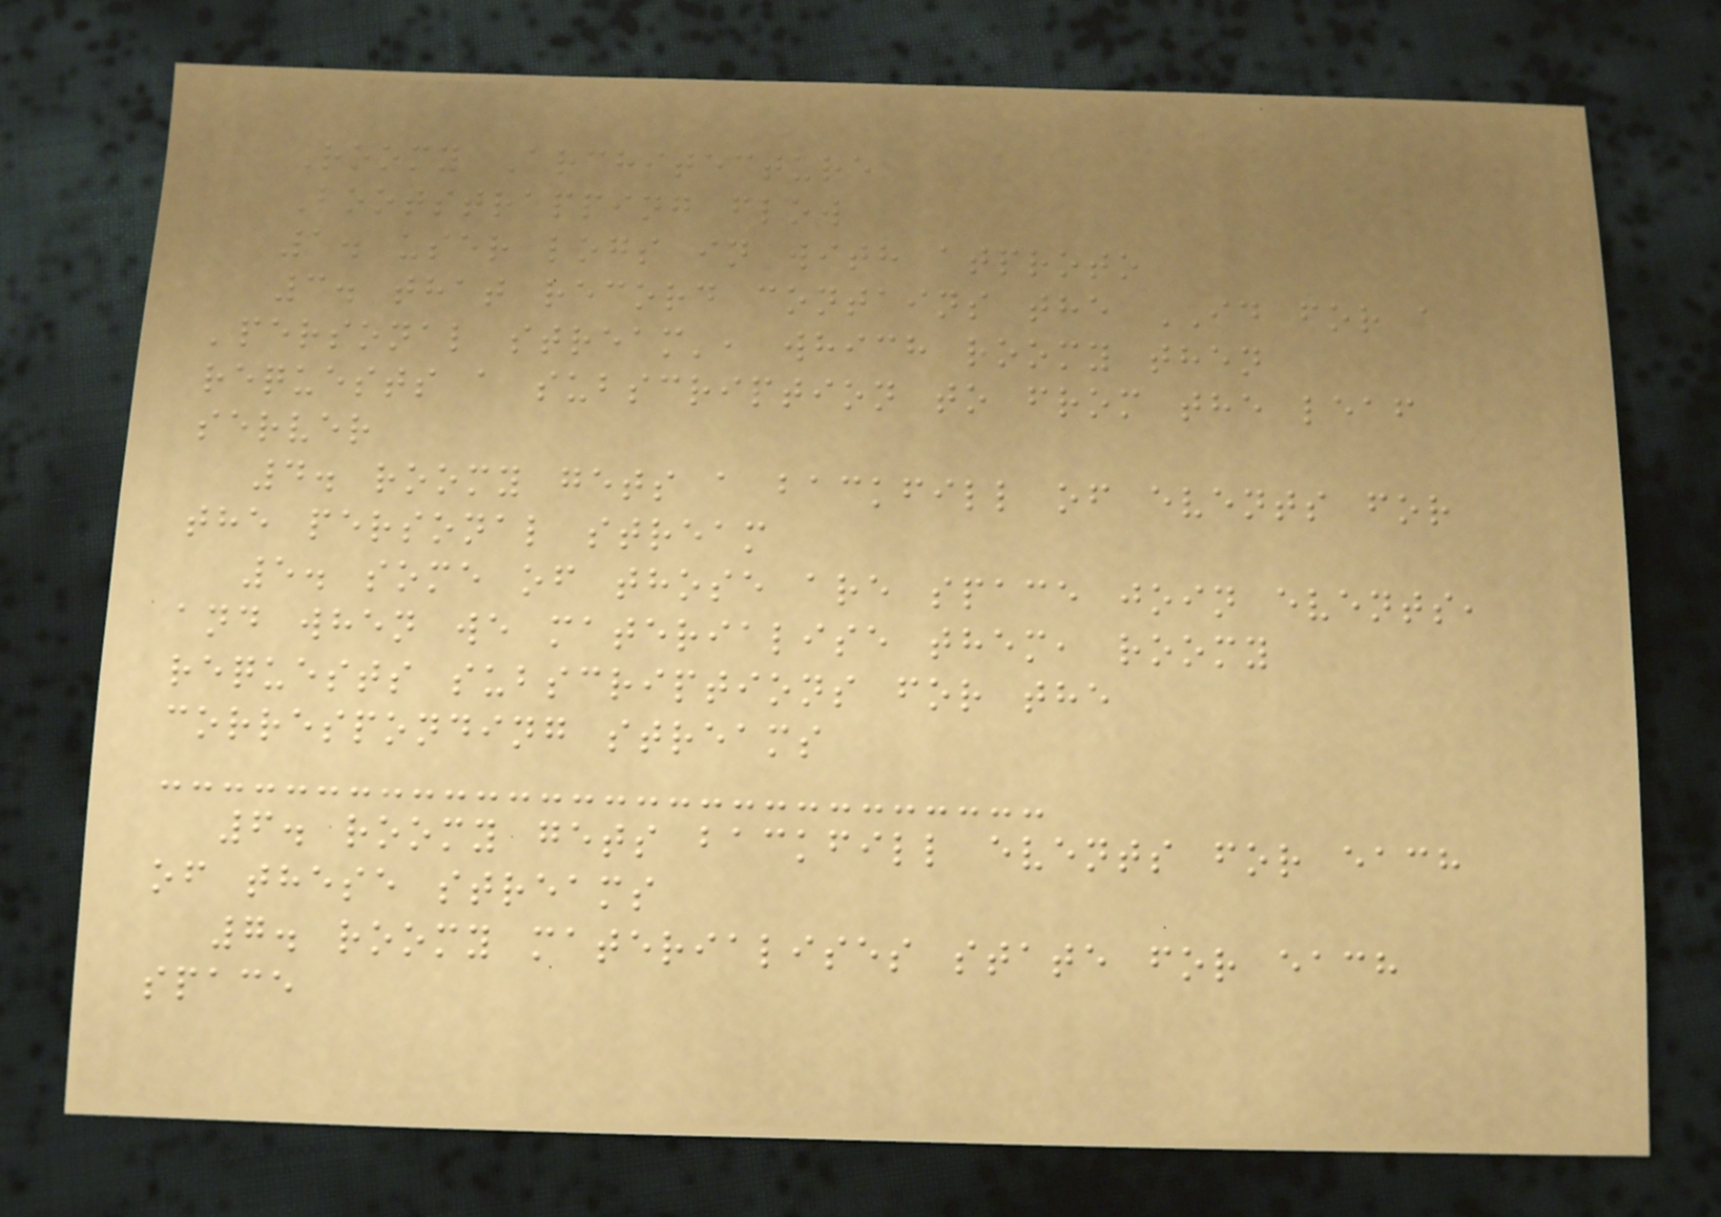Roomy Architecture
Bootstrapping flow
1. user logs in with atproto
3. that record contains the ID for a
'personal stream', which roomy then
requests a subscription to from the leaf
server
4. roomy gets a backfill of events for
the personal stream
5. some of those are space join events,
and when we materialise them, roomy
requests subscriptions for the
corresponding streams
6. roomy gets backfill events for each
of these streams
7. roomy materialises state for each
space
